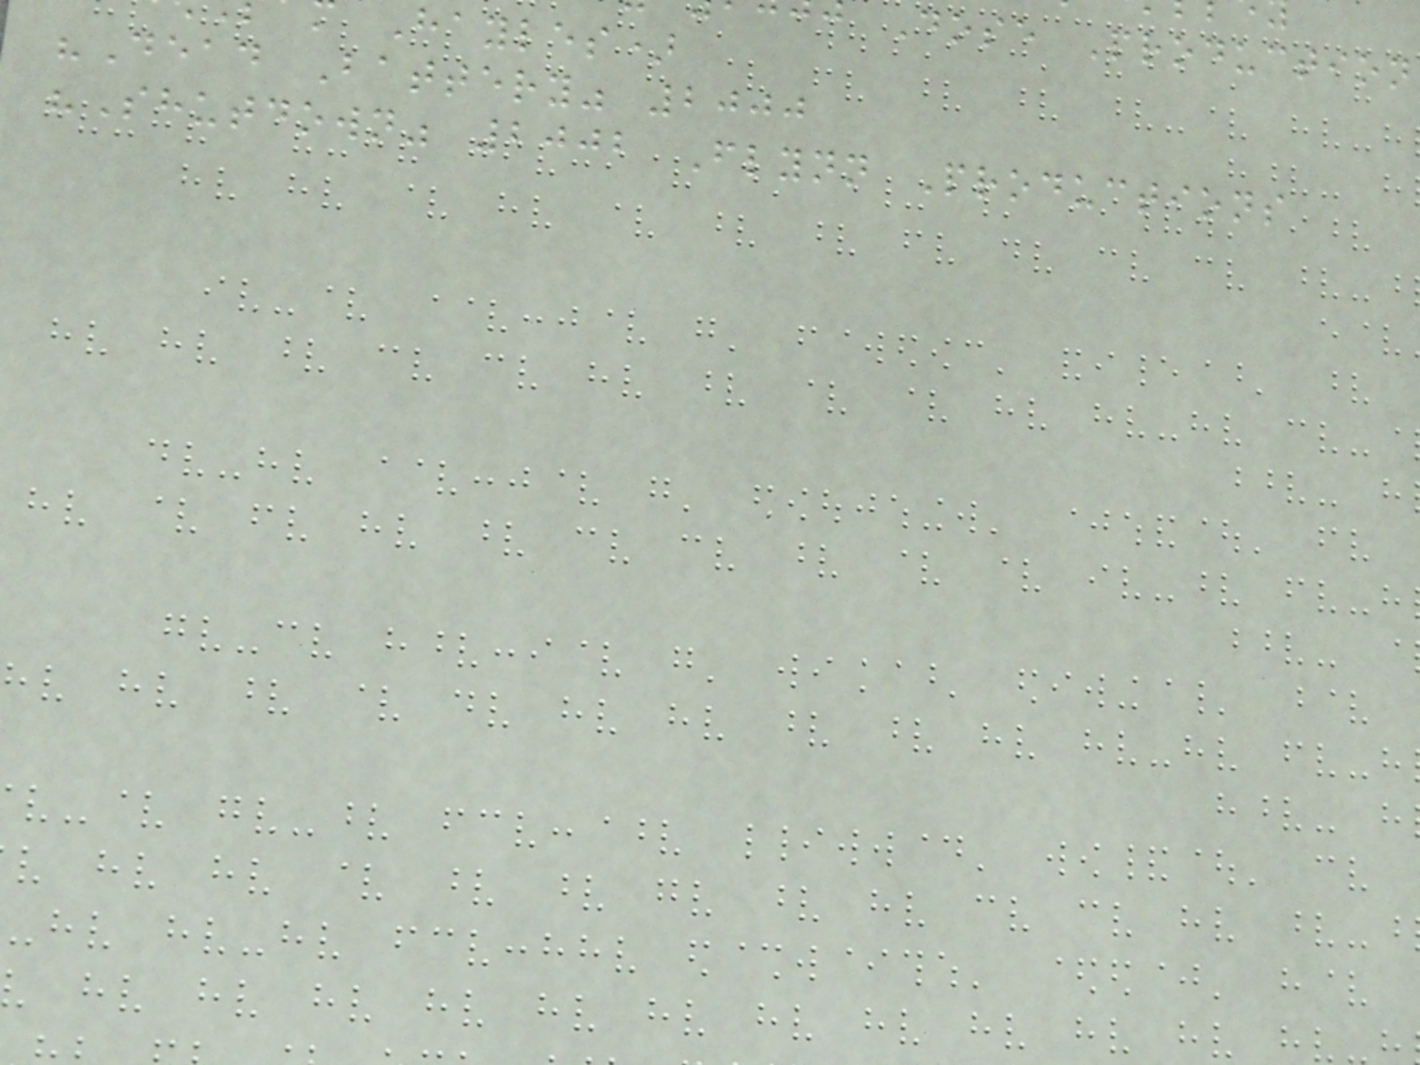Dose Production
Hayles)
"Dead Battery" 2000
"Shutdown" 2002 Flynn Productions
